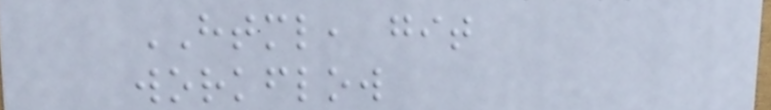HTML, git
workflow
